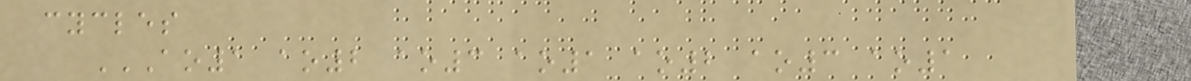cycles
AO1 AO2 AO3 AO1 AO2 AO3 AO1
